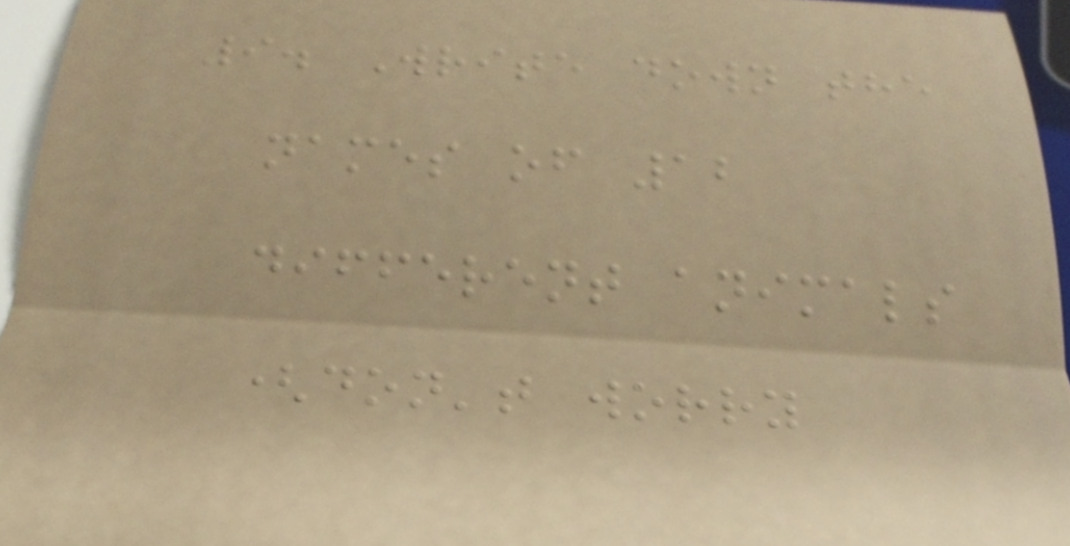9. Write down the
names of 12
different animals
(don't worry
